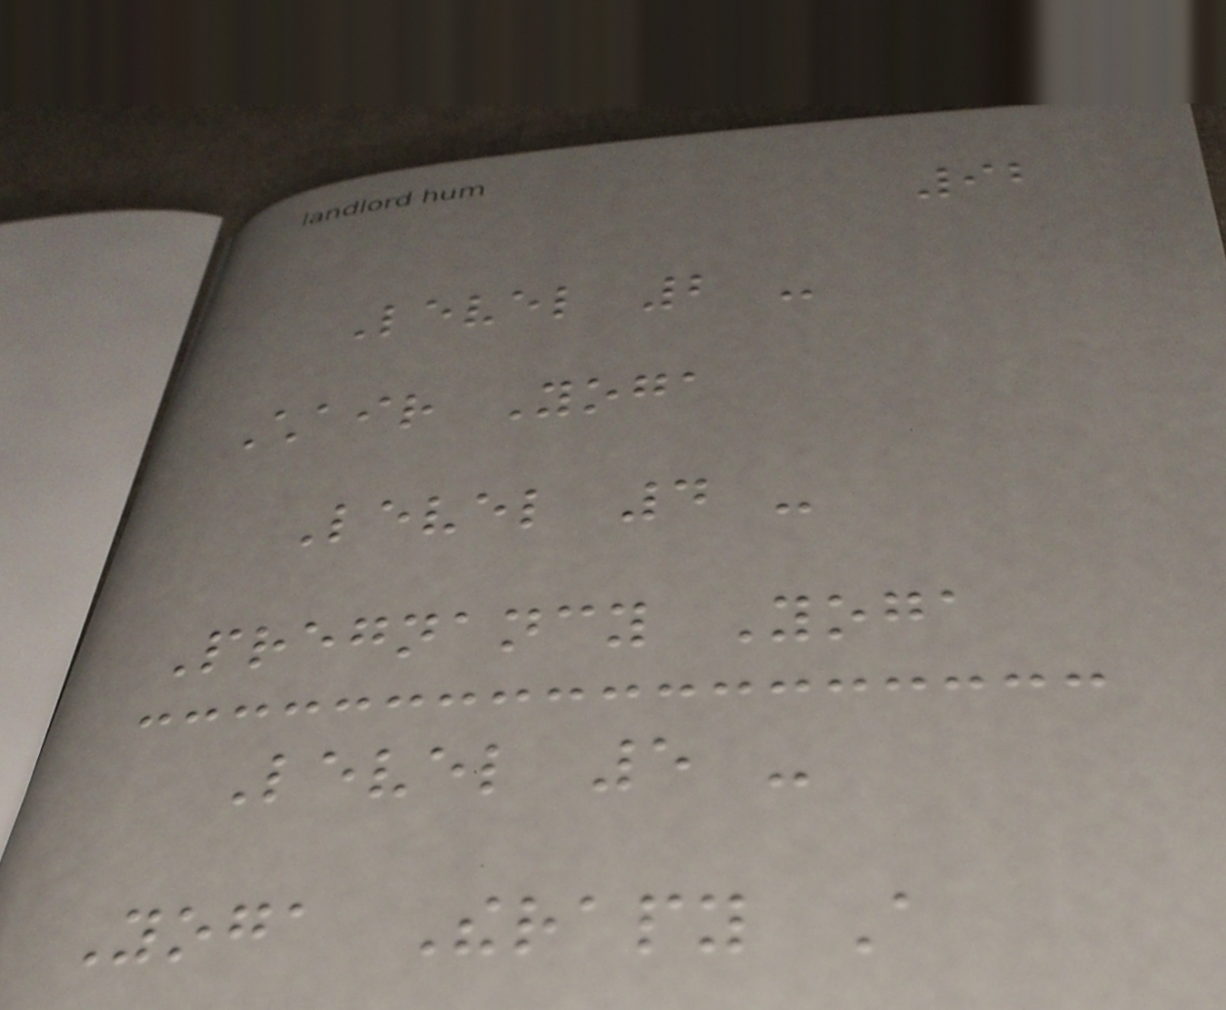92
Level 2 -
Chair Yoga
Level 4 -
Pregnancy Yoga
Level 5 -
Yoga Therapy A
